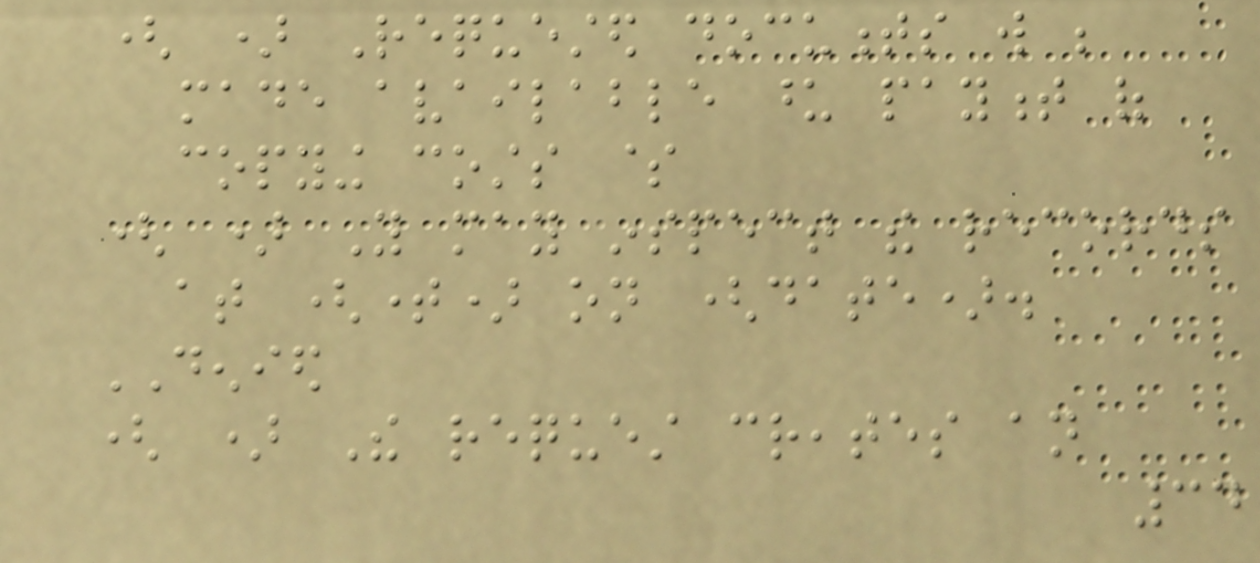( ) Requested documents will be
made available upon payment of
copying costs $
( ) You may inspect the records
at (time) on (date).
DENIED
( ) The request creates an
34
